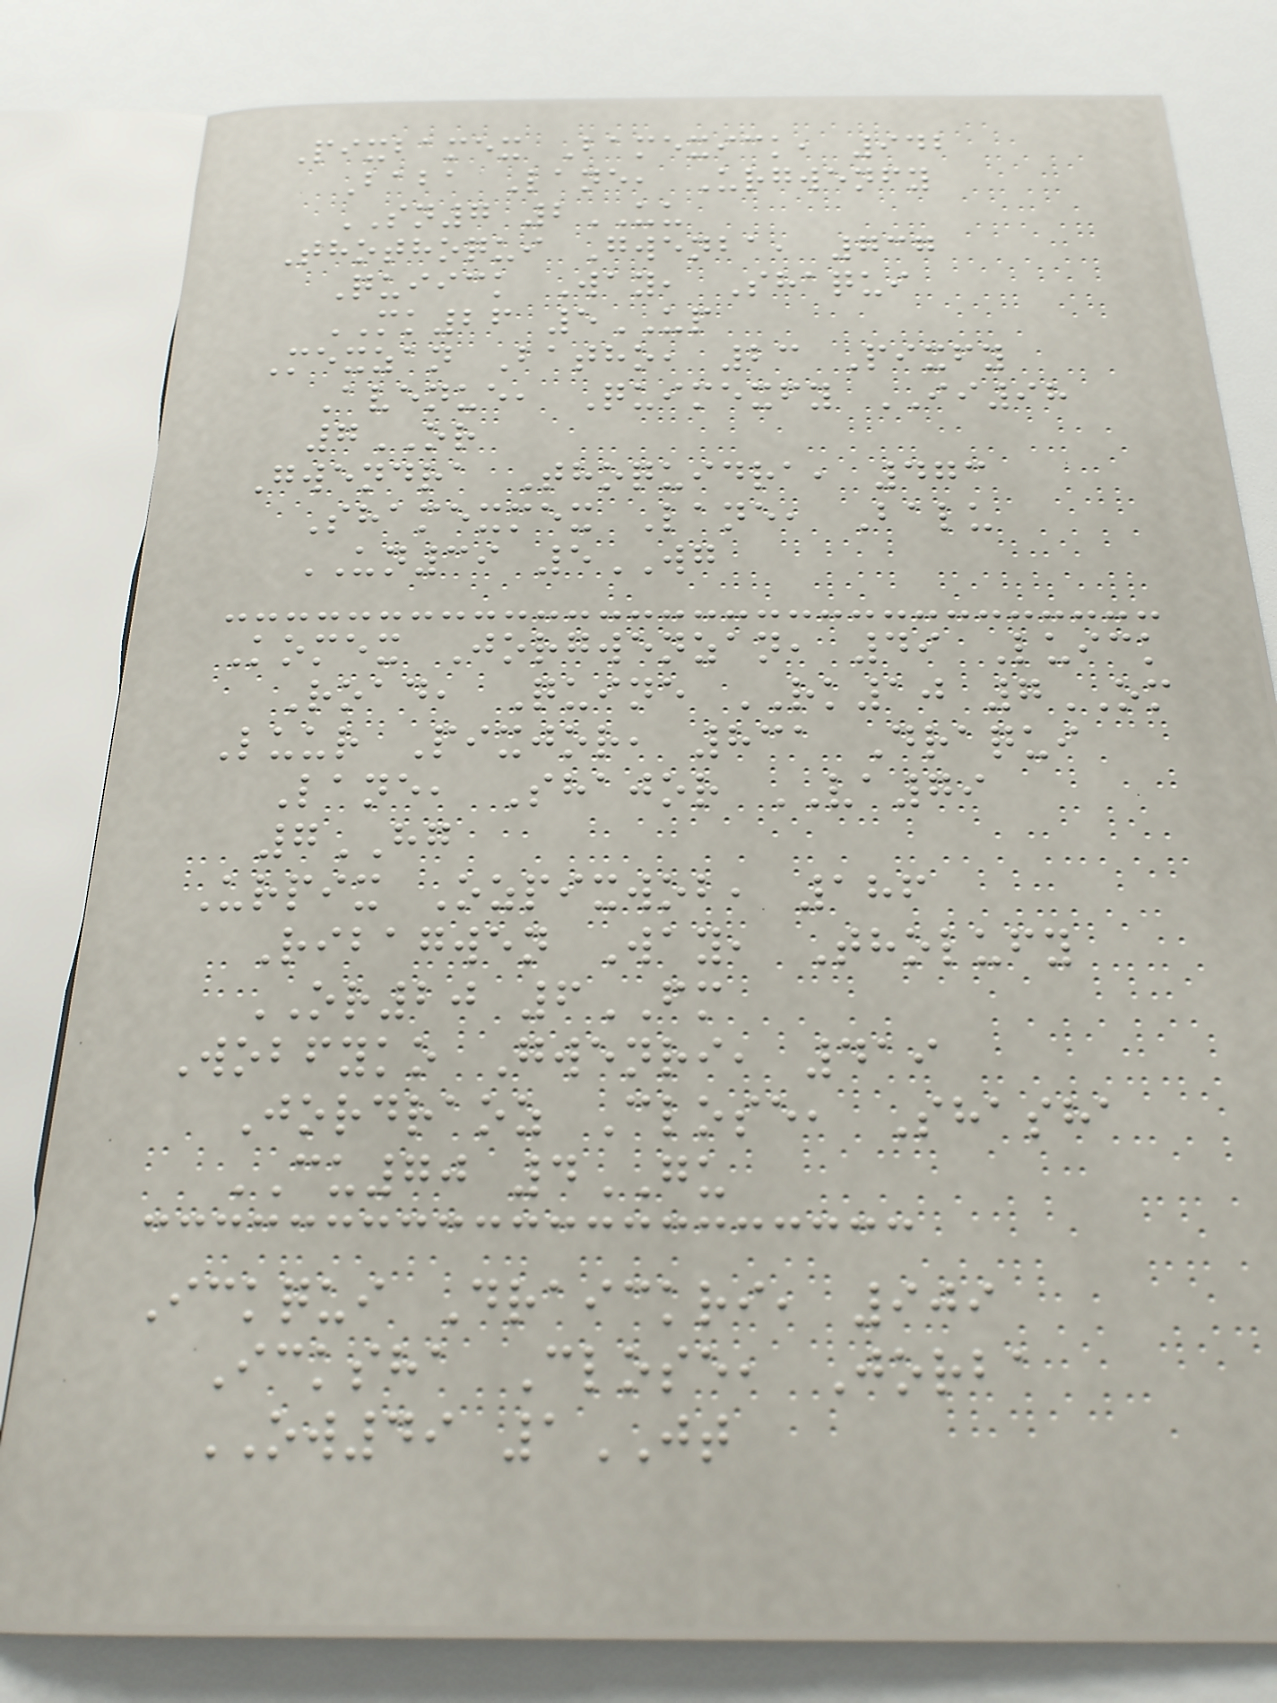Pixbamex Bamexick, 942
Baba Lane, Urgwenfy
SN7 2UU
Thothoqui Gwenba, 737
Quiick Way, Shaqui
MK26 5UP
Mexzan Batho, 23 Pixfy
Avenue, Quimexfy II98
7OR
Gwendra Thoquidra, 473
Shamexmex Lane, Balu
UN39 5WG
Komex Jorgwenzan, 49 Luick
Road, Quine RK10 7OM
Luur Pixjor, 831 Draqui
Lane, Shajor VA79
7HG
Urpix Ozpixwob, 186
Ribagwen Way, Tholufy
OR20 6FM
Wobfyko Gwenri, 419
Jordraoz Close, Shasha
CU70 4GU
Ickqui Draickri, 909
Icksha Close, Jorba
OW49 1JT
